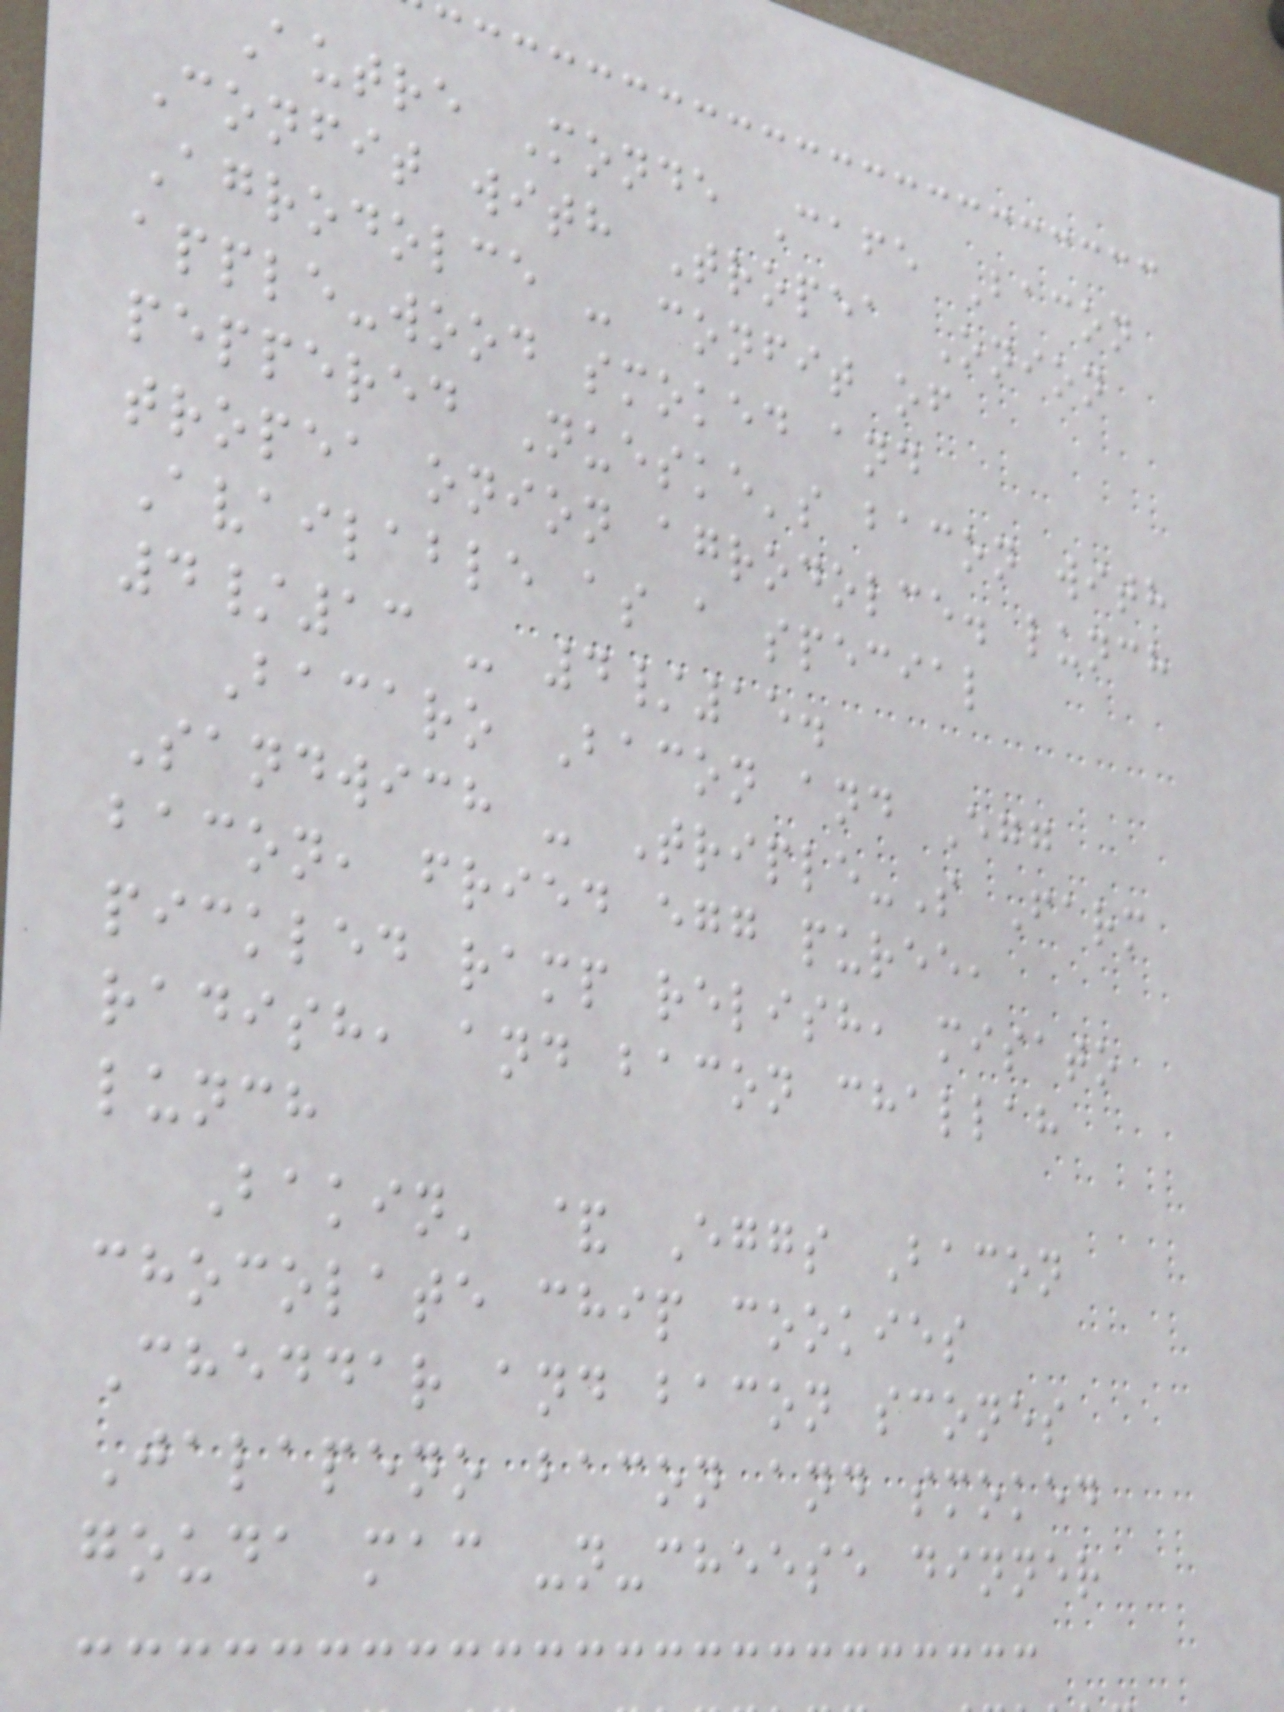Autre Monde Cafe Bacon
Confit with Tropea Onion
Agrodolce - confit of
apple-wood smoked and
peppered Nueske's bacon with
tropea onion agrodolce. lunch
Available as a special
4/13 - 4/15.
Bacaro Bacon and Egg
Sandwich - Triple-S Farm
bacon, fried egg puree,
pickled ramp relish, misato
radish, and bacon challah
lunch
Bakin' & Eggs Bacon
chocolate chip cookies
Cheddar and bacon scones
Jalapeno bacon and smoked
gouda mac -n-cheese dinner
